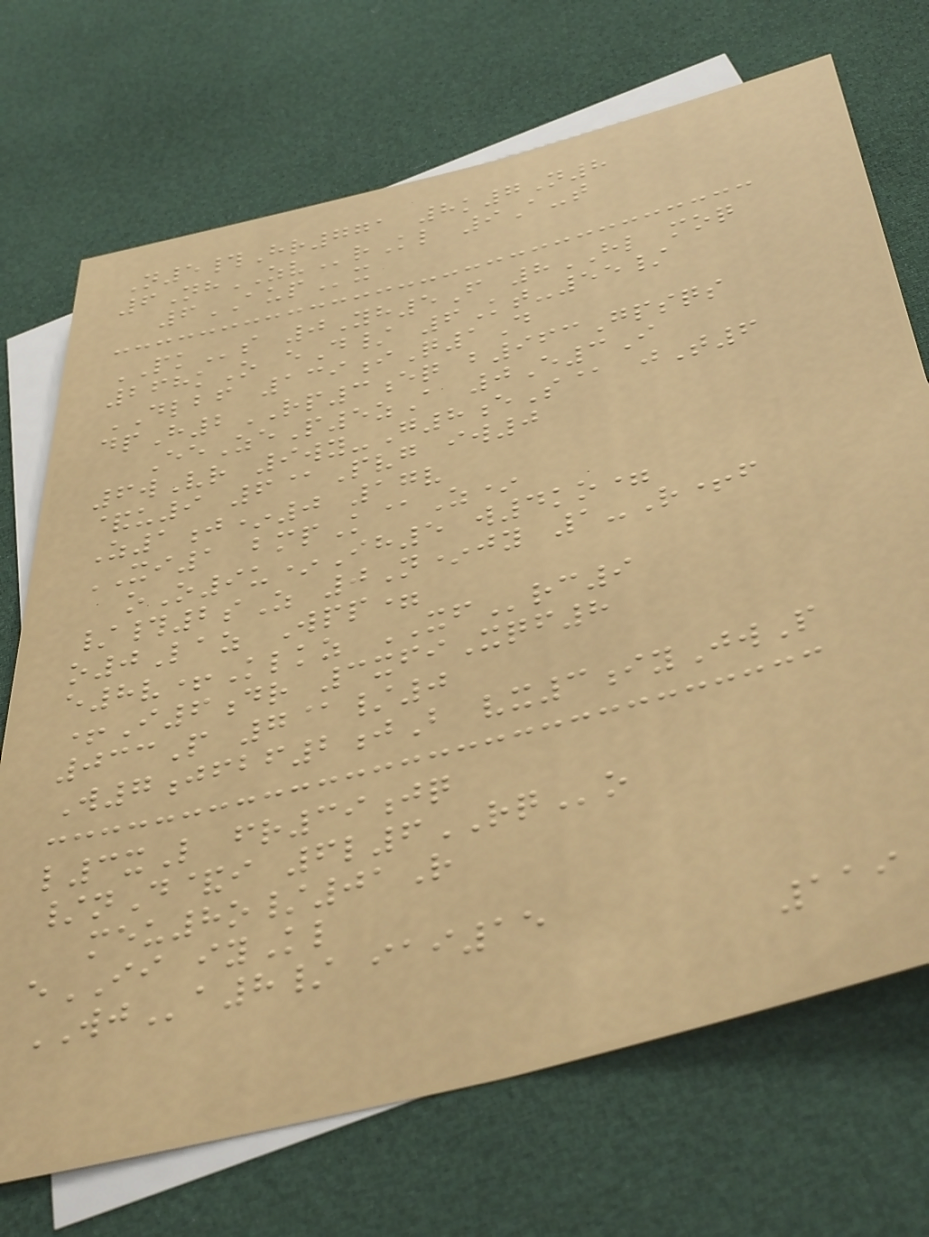N5#Hr771 8k7N8
6NhZVrKl 9A-t
6AUPx
PKs 0Yh5F 8HL moq
268kO eD/ 6Kt-55/
DLBF 139iQ1D
dpH2RP3eq b963Gpsqs
EeZeP5zA 0E3I
6wVr 9wy-G8eS@ jT6
&u9 6@Pvg iw0
Z1j*0 17v
XI1 bmpK@Z*
oO9u*Ih5 w4ko=
/#2sZ 0N*jy 1-R+f
o0Laz Wpp=
e8v+Klkz XFrc9
+I6dr 3xfiXqf8
033P 7@/0
W7jfbf2jB vx3iyJwP
l3xL fr39jq
/nD&i 6l6RQo
meu8o/01R
eII iyKl
WJa8/ iai15
119
